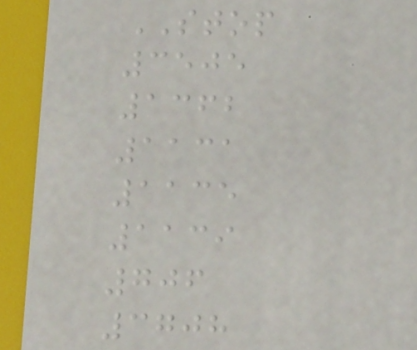STOP
3505
1362
1131
1135
1139
706
3708
